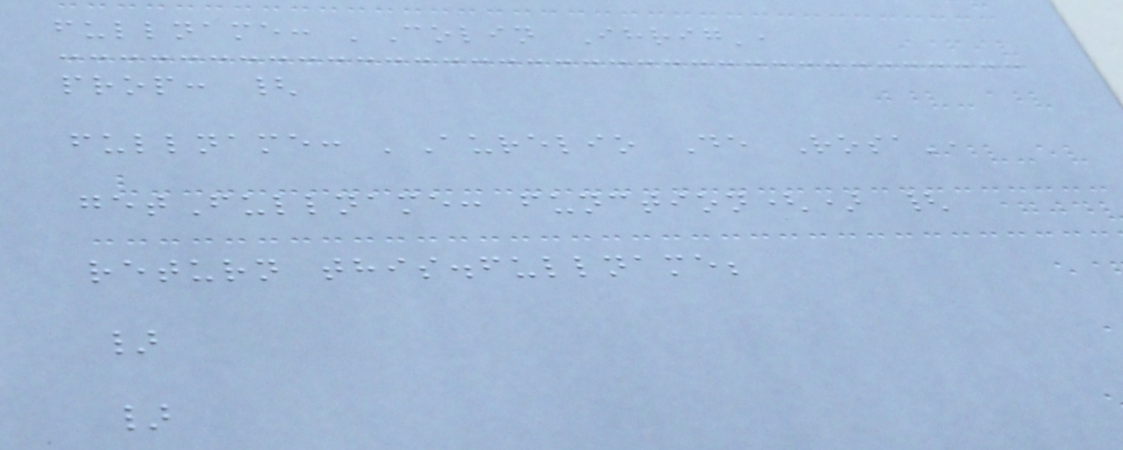fullname: 'Colin Ihrig',
prop: {
fullname: 'Aurelio De Rosa',
getFullname: function() {
return this.fullname;
}
}
